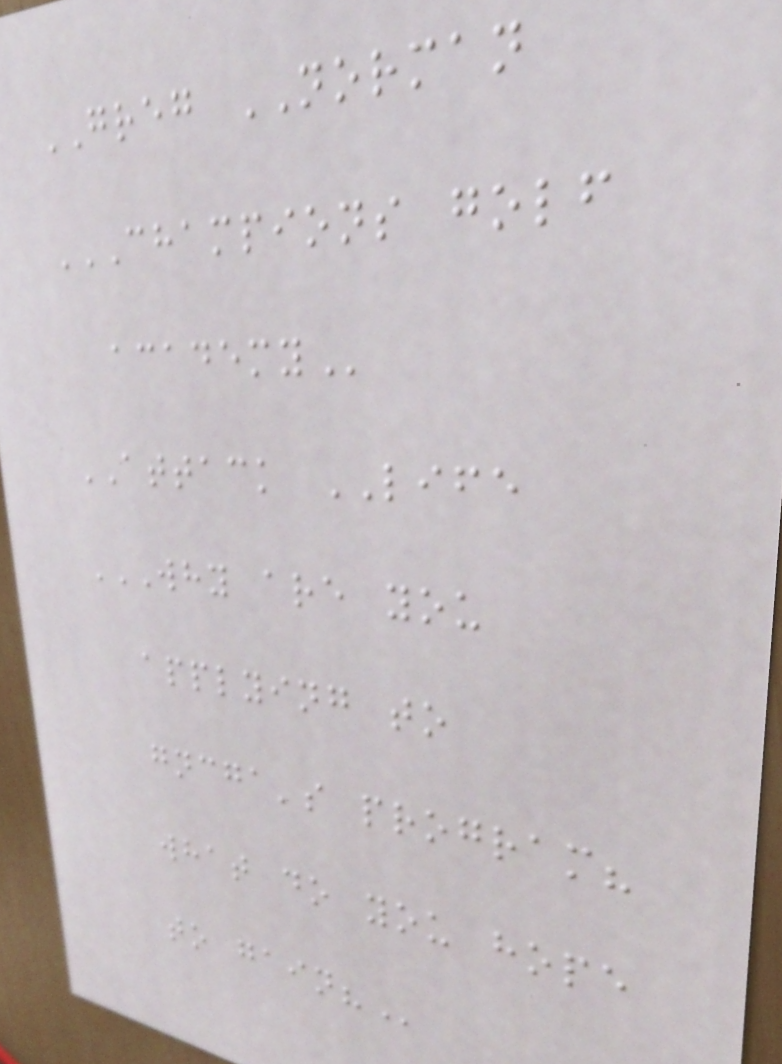GREG NORMAN
CHAMPIONS GOLF
ACADEMY
ATTACK LIFE
WHY ARE YOU
APPLYING TO
GNCGA'S PROGRAM?
WHAT DO YOU HOPE
TO GAIN?
